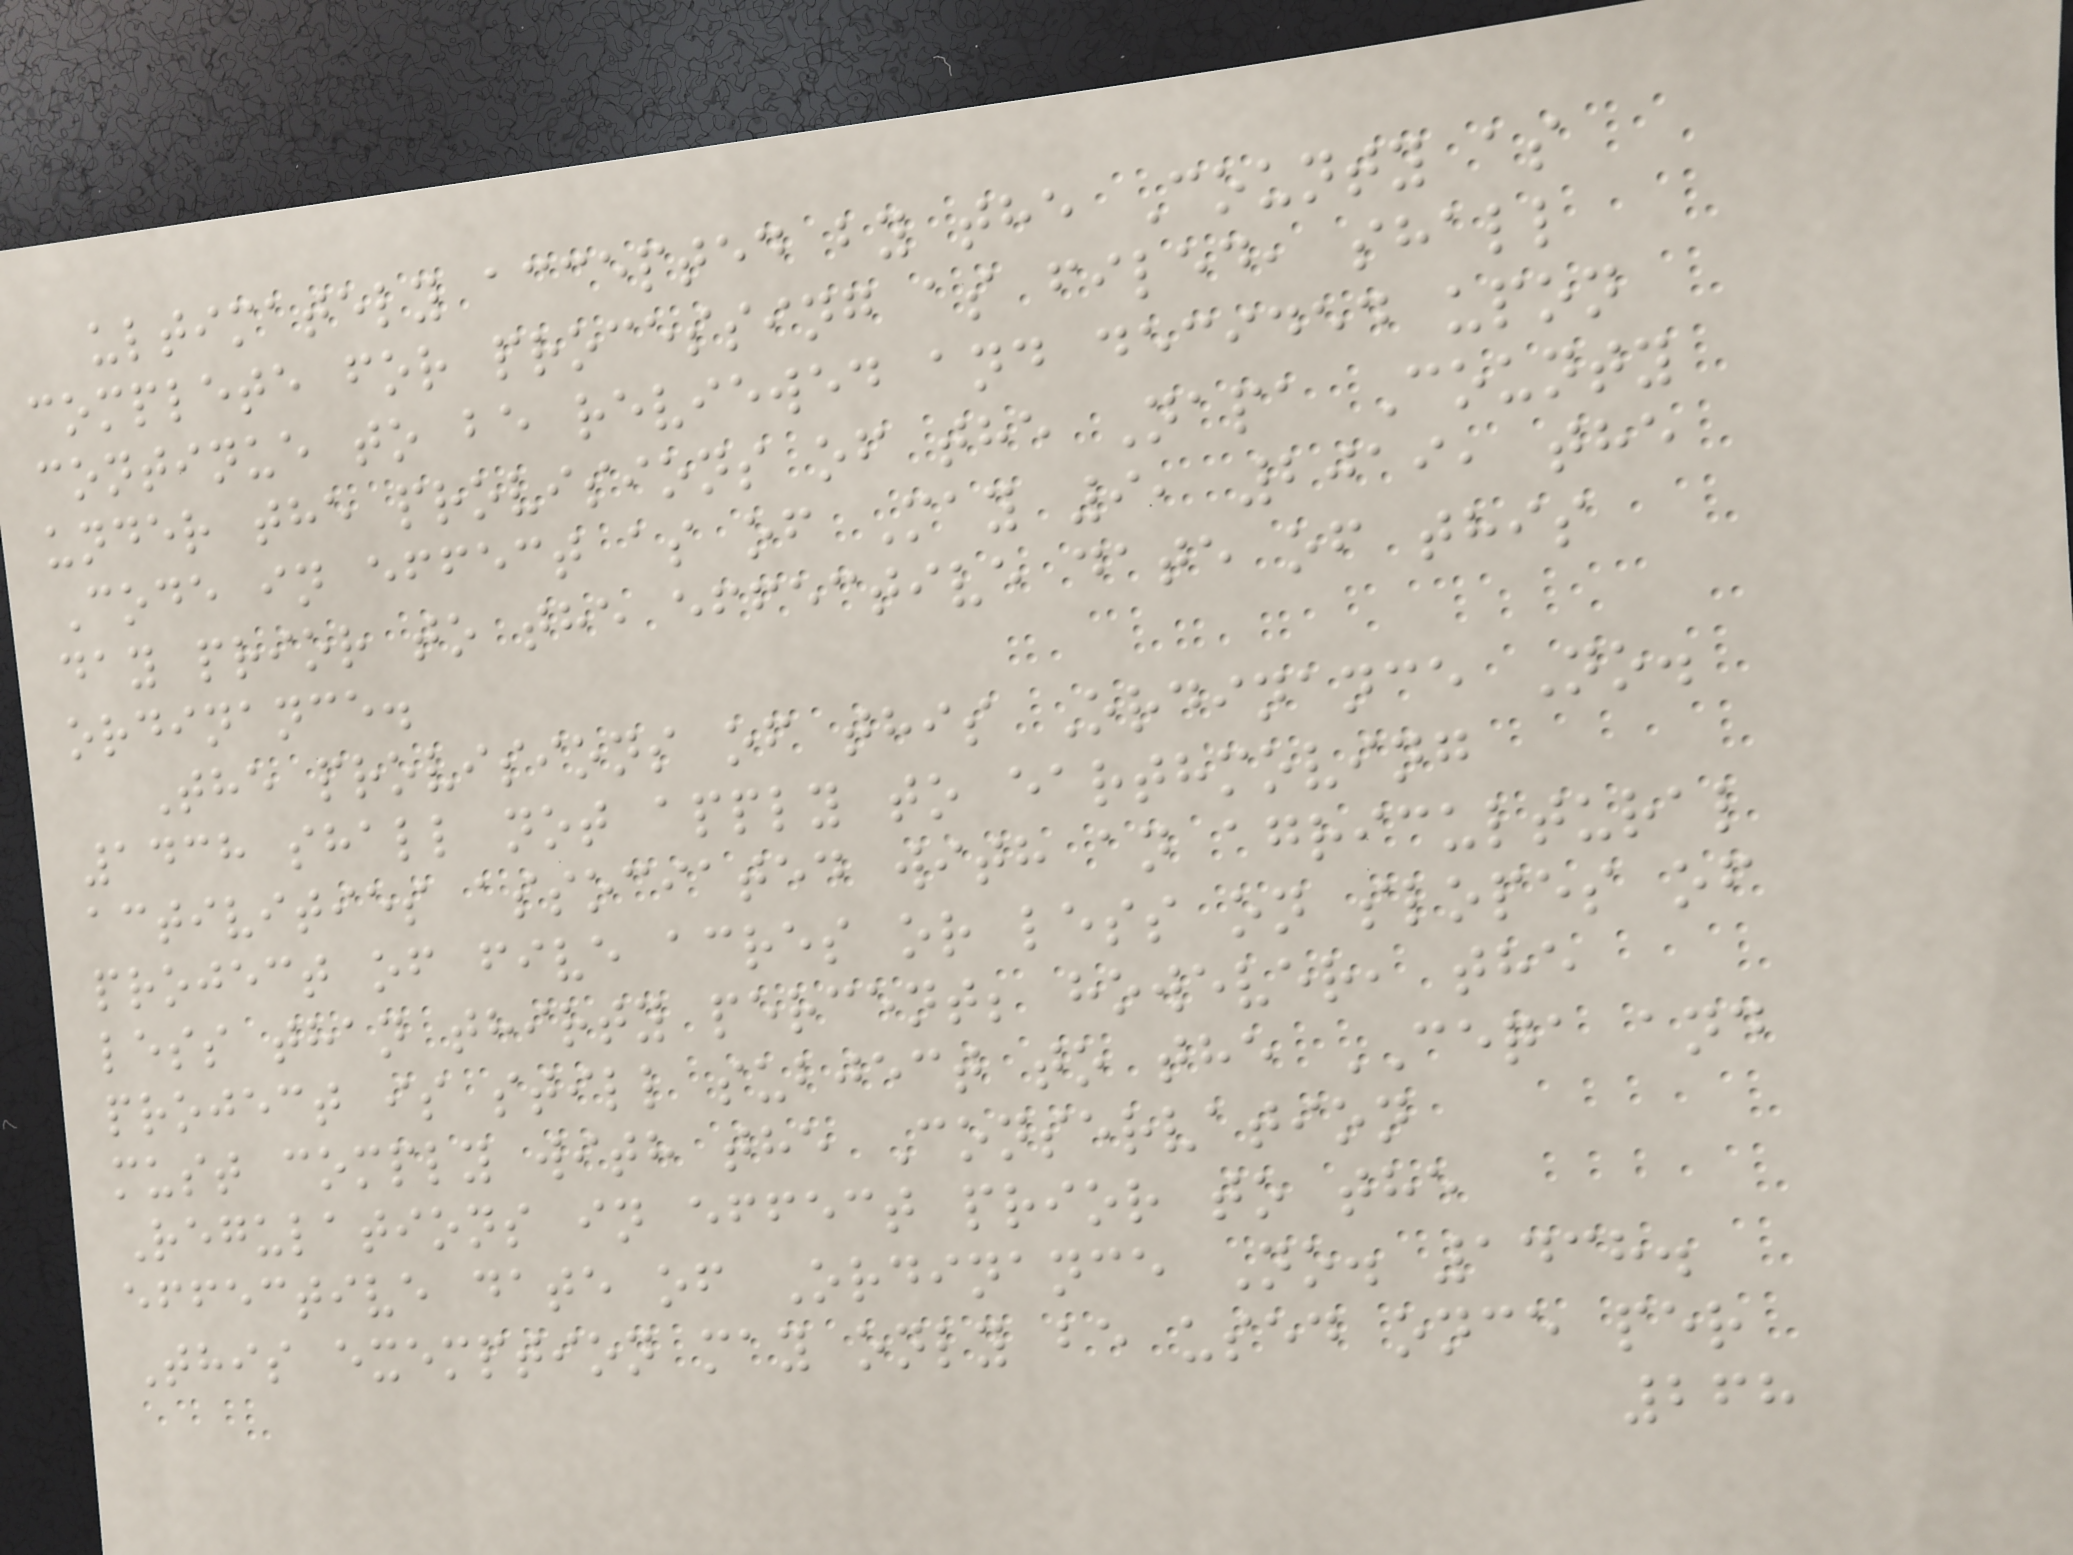ultimately accepted by the County as
complete for processing as filed, shall
continue to be reviewed and decided upon
under the provisions of the Napa County
Code in effect as of May 9, 2019, the
day prior to the effective date of this
ordinance.
The provisions of this Ordinance No.
1438 shall not apply to earthmoving
activities associated with an agricultural
project of five acres or less on slopes of
less than thirty percent; however, the
project is still subject to the CEQA and
must comply with the Conservation
Regulations in effect prior to the
effective date of Ordinance No. 1438.
This exemption may only be used once per
268
